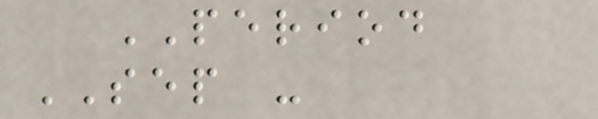PERIOD
SEP -
